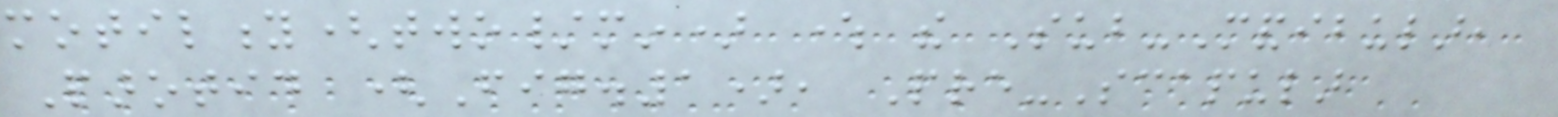motility(two/min) where the Sub-Mandibular,
Parotid (Fig.1), Pre-Scapular
